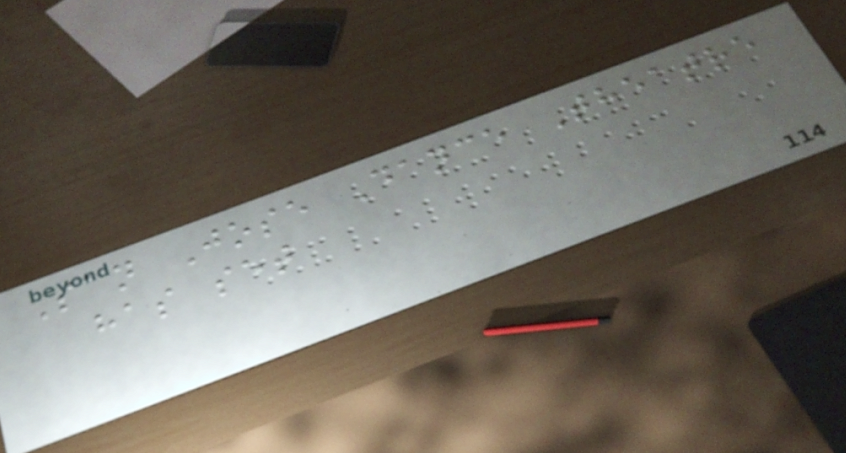San Jose Dance Theatre
has set
